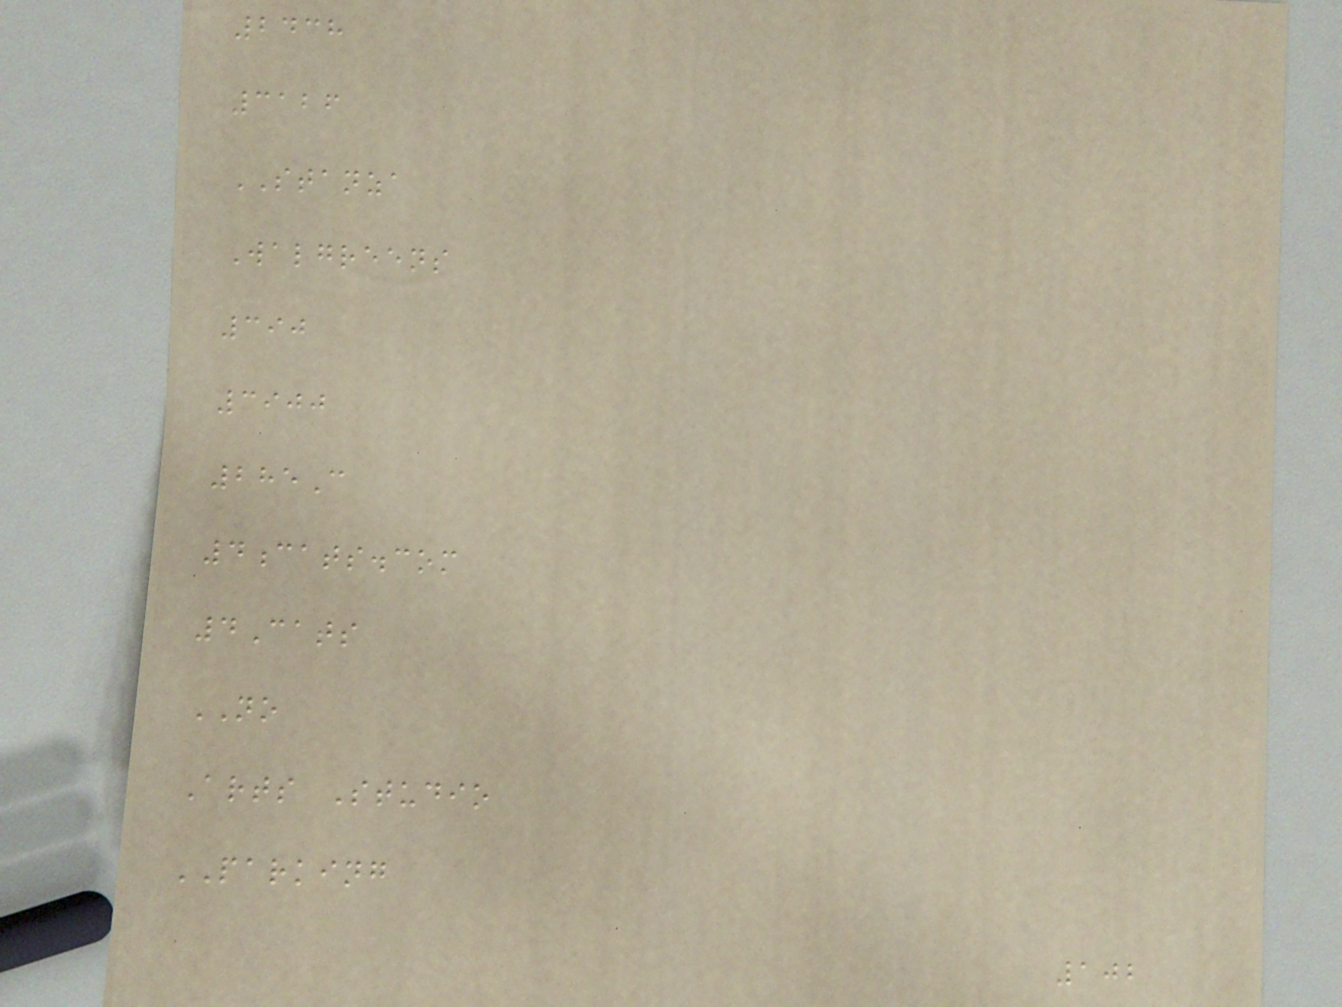2438
3126
STANZA
Walgreens
390
3900
285C
4cats.com
4Cats
NO
Arts Studio
PARKING
102
